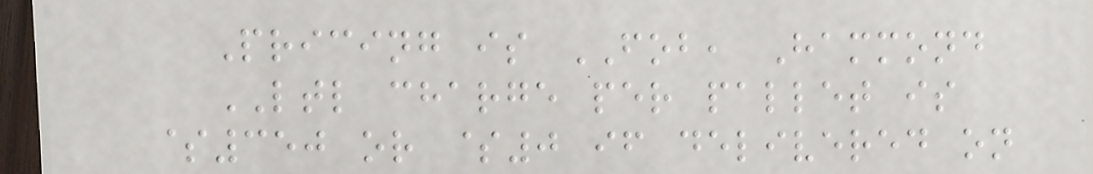Pricing is FOB, Hammond
LTL charge per pallet is
$350 or $0 if delivered on
